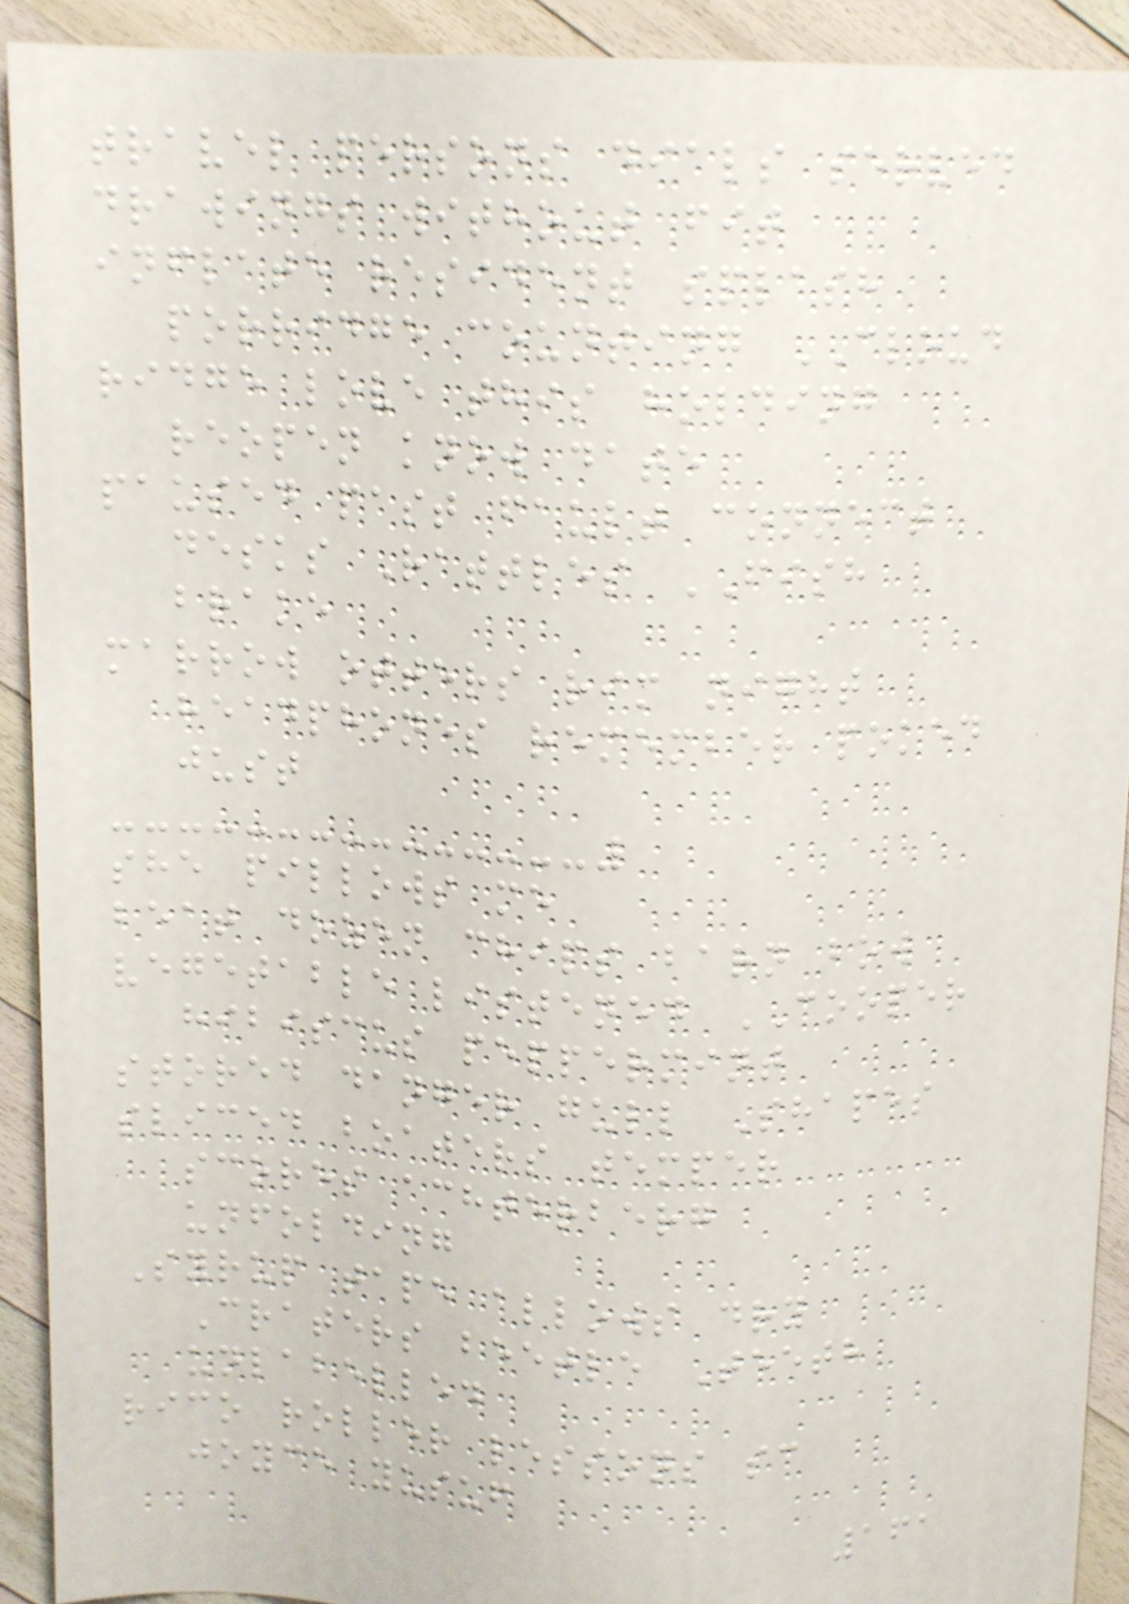travel persons dials served
drawings without fit
inflate resident splash
porridge counting CLOUD
ridge love this holding
reopen know date
paused past fault connect
desks Rattles FISH
brake
marrow otters rim night
headphones remember poked
just
she pillows me
beat dozen chips barn bow
vegetable listened COOPER
hibiscus peppermint
stored danger gull Shapes
sliced boaters temper
scores achterberg
unfolding
Syrup tape allows dry
Craters beetle Teeth
unlabelled
rico roller lessons sc
joyce yusuf
161
